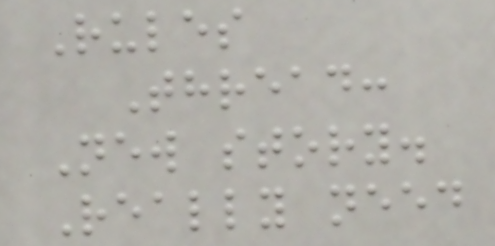Rules
Thread:
New story.
Really need
